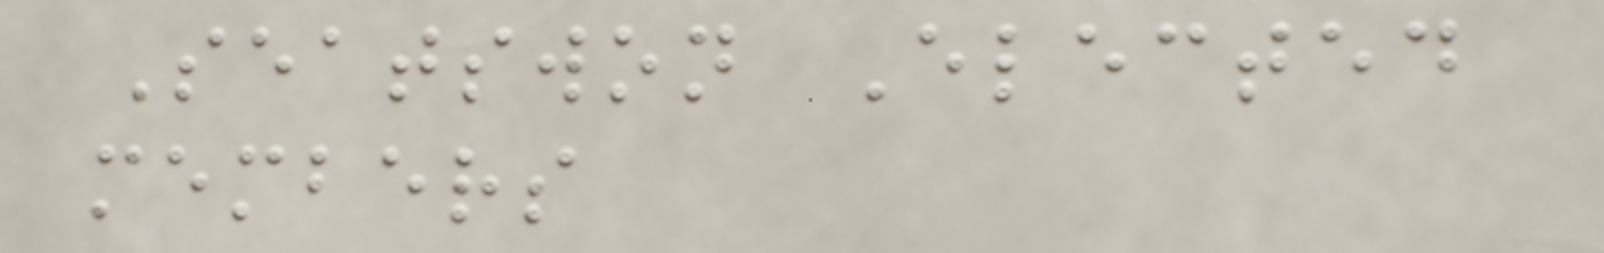Seatswon Elected
members
